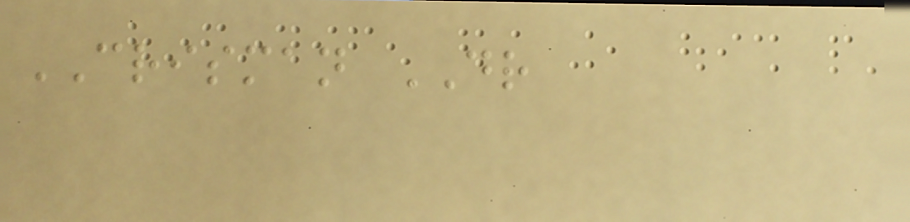CRISMAN DR
